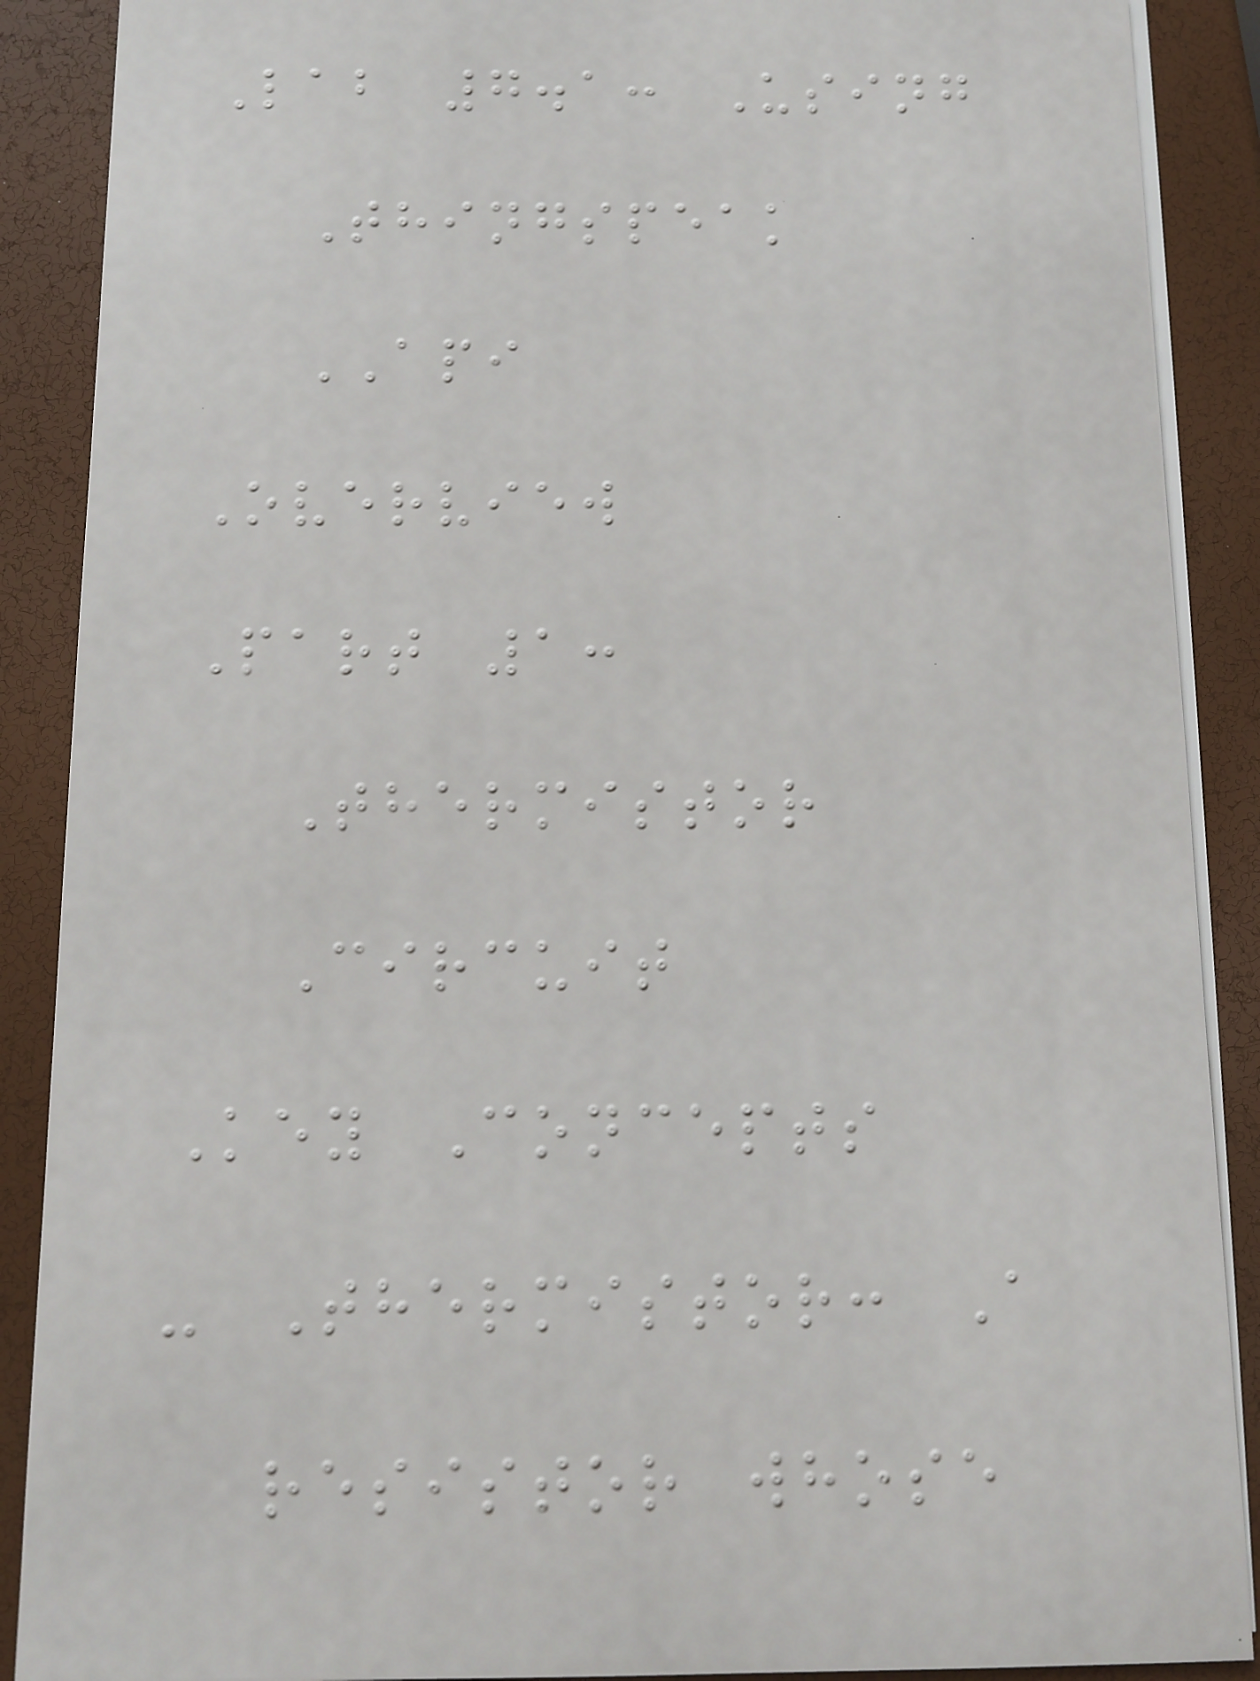Lab 7.1: Using
Thingspeak
API
Overview
Part 1:
Thermistor
Circuit
Key Concepts
- Thermistor: A
resistor whose
